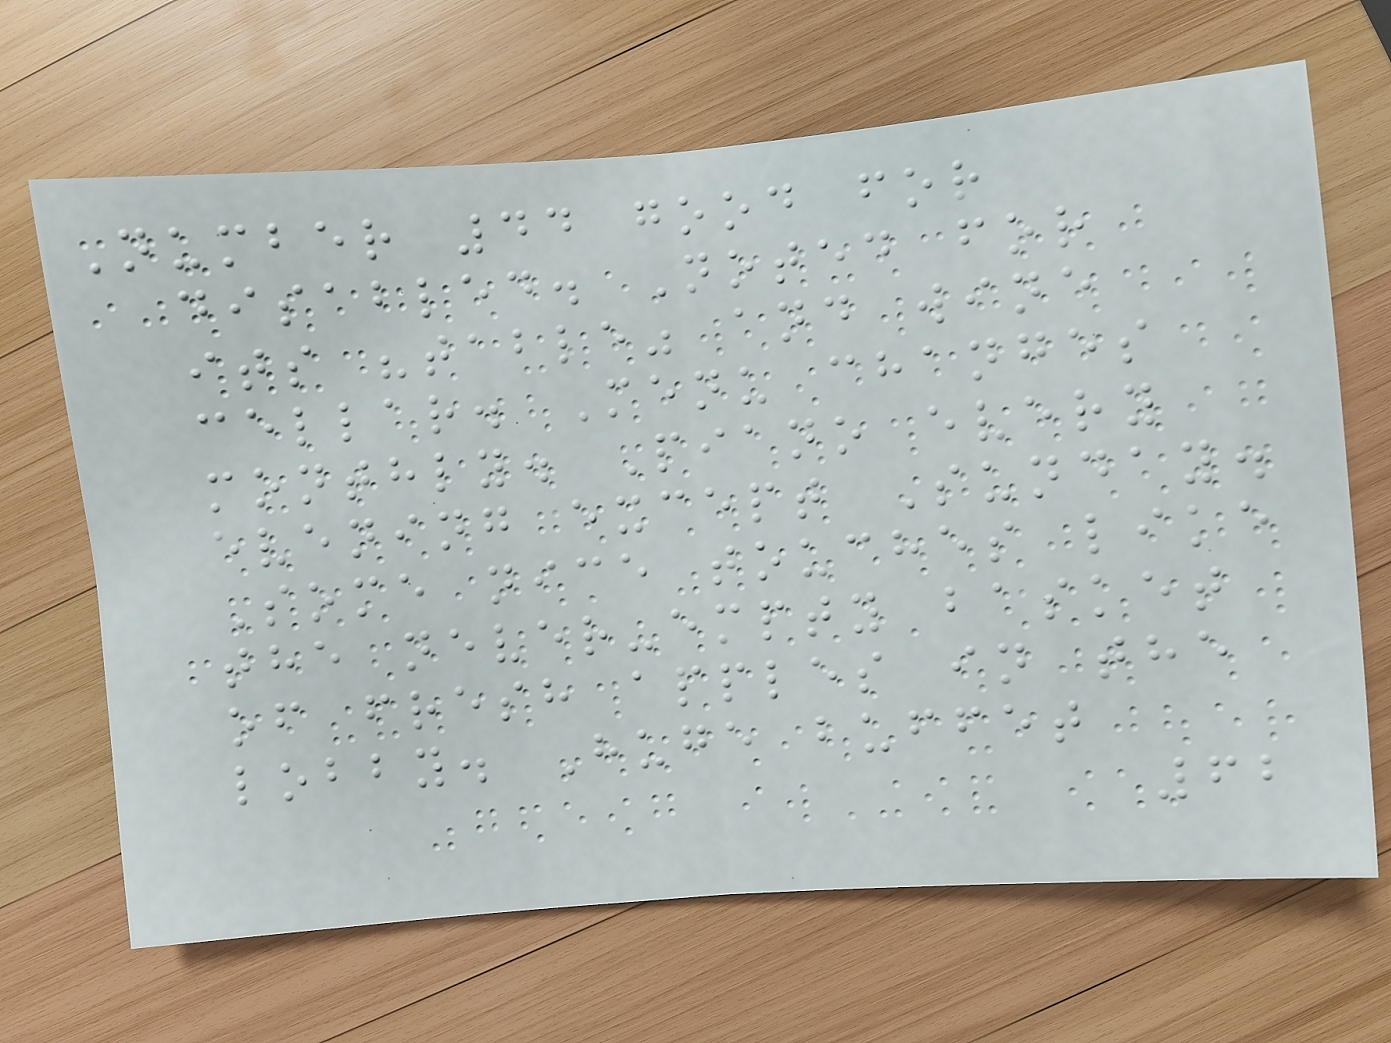Number 44 good for
disabled. Noted for
its "table" and wine
cellar. Menu changes
monthly. Piano every
evening except Sunday.
Some nice touches like
the never-empty basket
of fresh apples in the
lobby. Huge buffet
62
